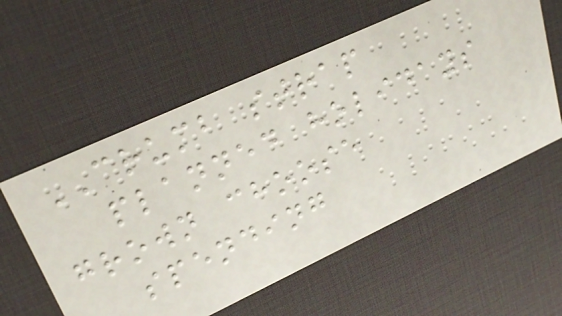CRUMB strap
planned holidays
grown choose
spending
